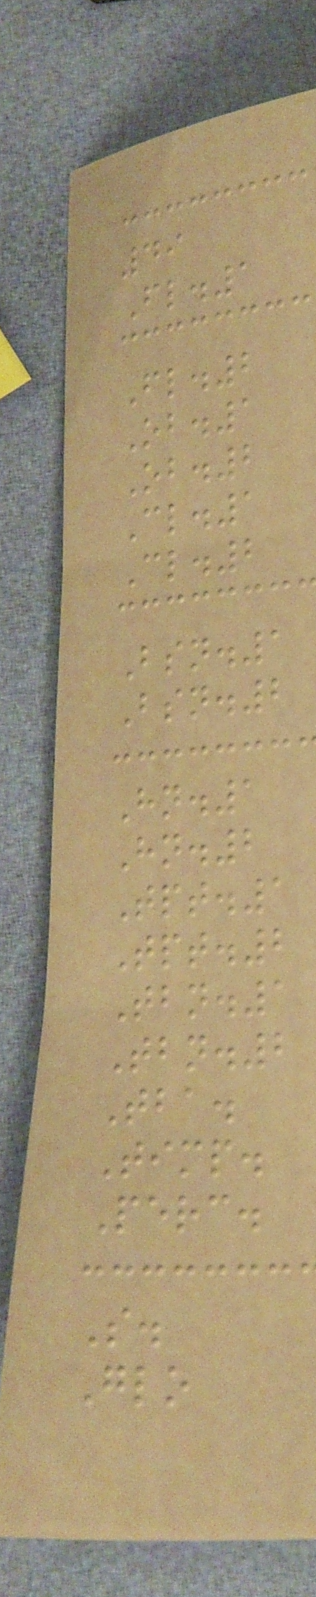49
Fl.1
Fl.2
Ob.1
Ob.2
Cl.1
Cl.2
Bsn.1
Bsn.2
Hn.1
Hn.2
Tpt.1
Tpt.2
Tbn.1
Tbn.2
Tba.
Timp.
Perc.
S.
Glo
